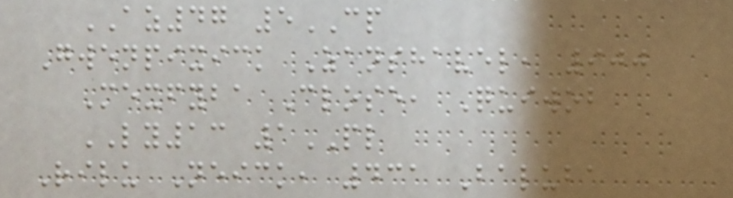AZ47 5CP
Gwenpixick Zanshavel, 900
Mexfyba Close, Quiwob
LY13 1PL
Rilu Neick, 431 Baluba
